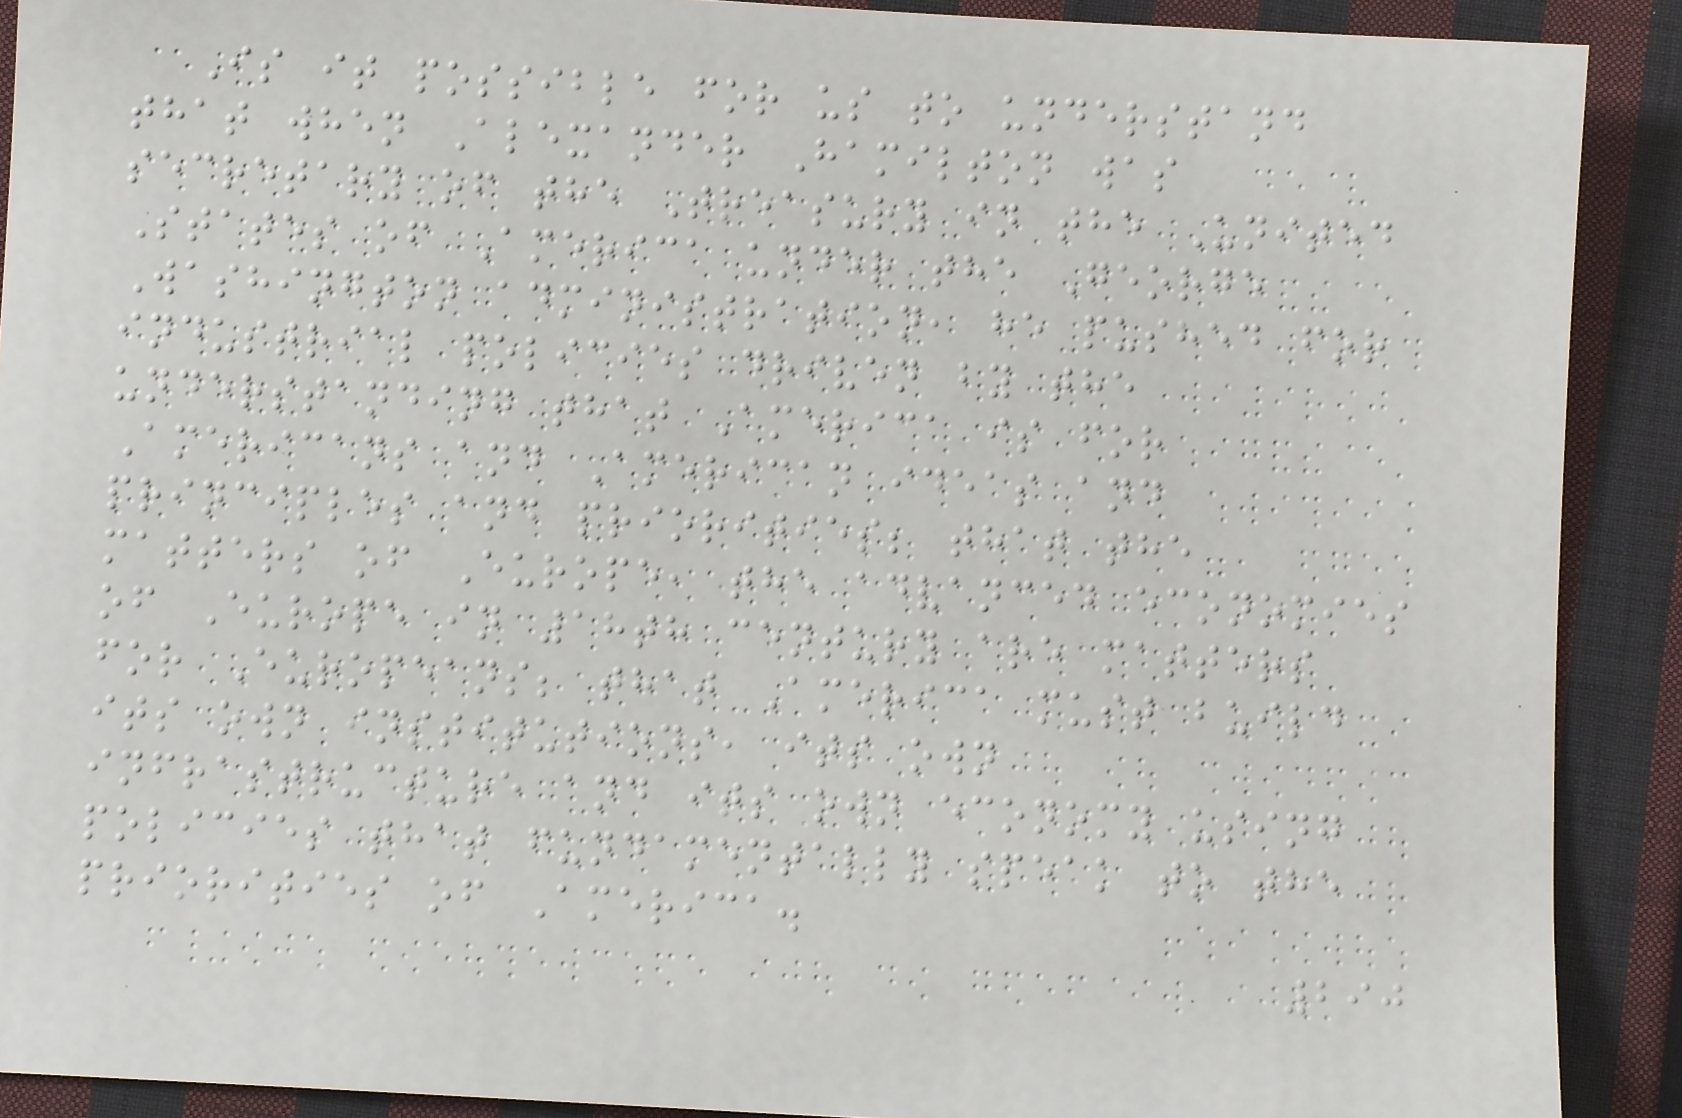Is it possible for us to understand
that when Alexander Hamilton was
secretary of the Treasury in the United
States of America under the George
Washington administration, he pushed for
industrial policies driven by the
understanding that America is for
Americans and American ideas and
principles and priorities; that the
matters of Europe, the advanced economies
of Europe in 18th century are matters
for Europeans; that America must build
its own institutions, its own
infrastructure and its own economy using
policies that fundamentally speak to the
priorities of America.
290
